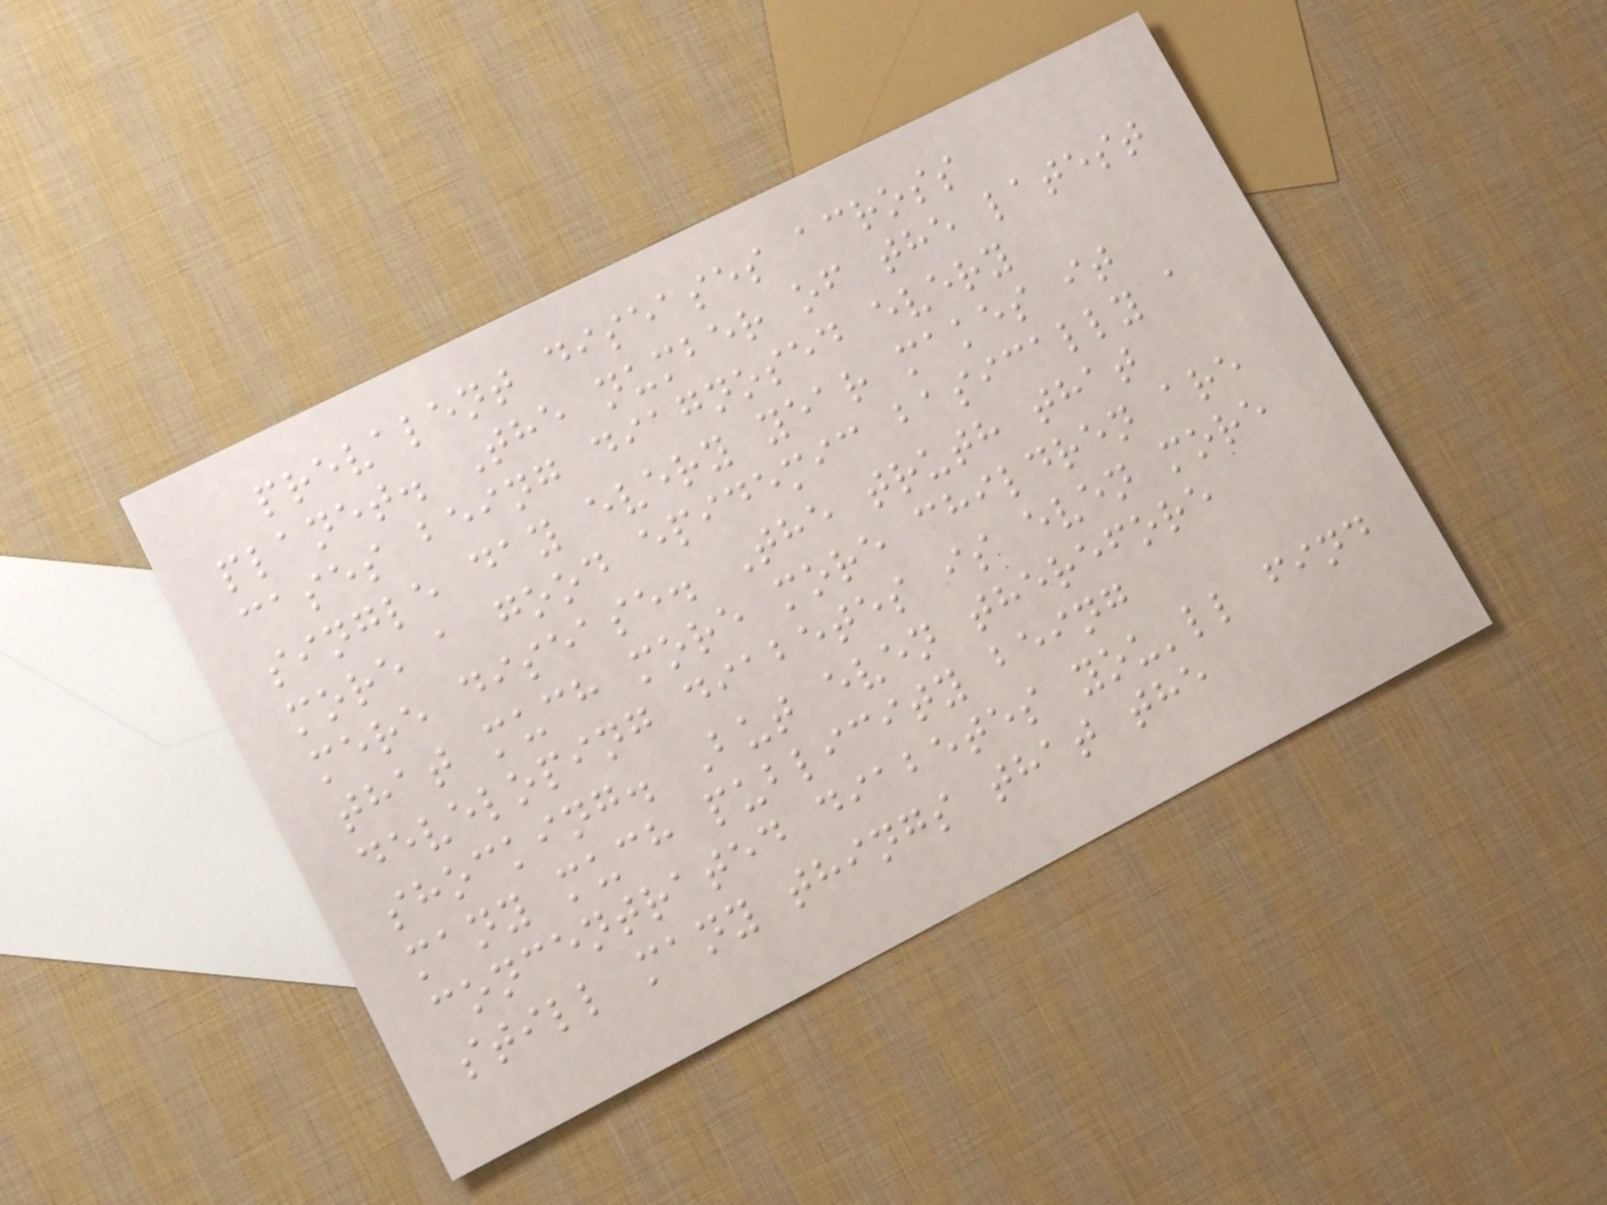prevalent diseases across
planet. The number of the latest
cases being diagnosed every
single day every year makes it
more a good epidemic basically a
mere disease. The truth that
that much more more children are
developing diabetes is even more
shocking. But even therefore
many much publicity being
concentrated diabetes you'll find
still many things that the
